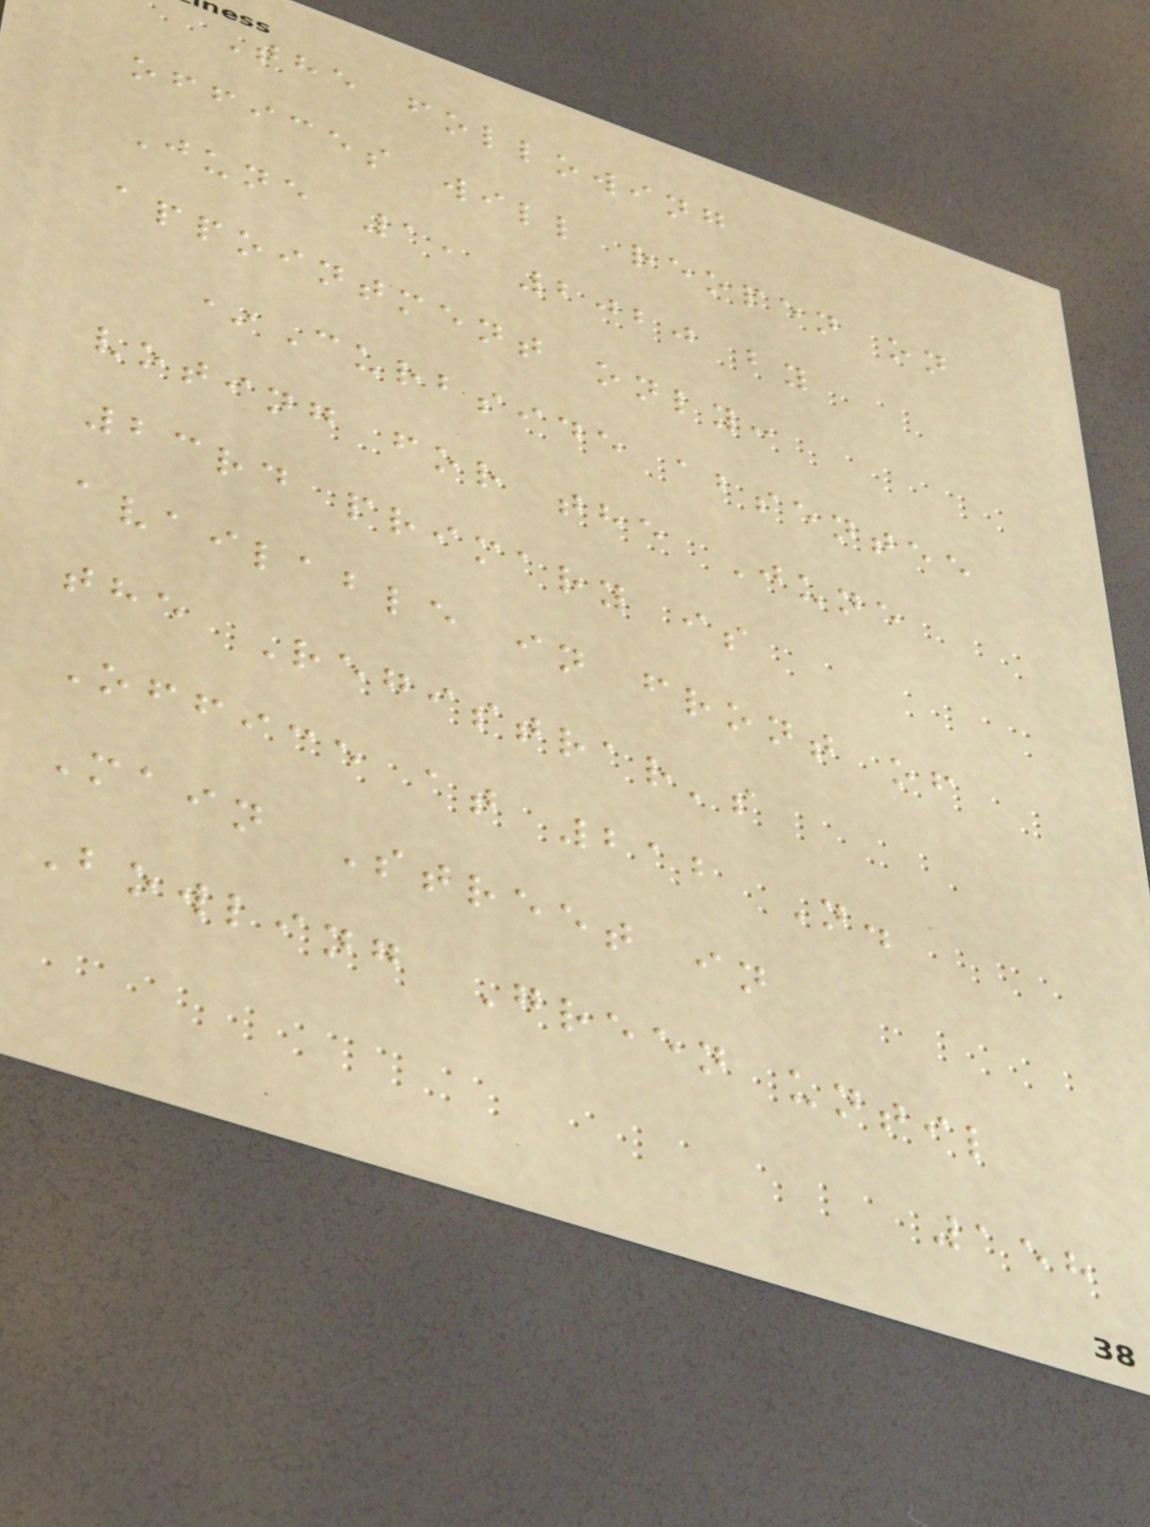The following
offices will reopen on
June 1, 2020 by
appointment only:
*Curbside absentee
voting for the June
23rd primary is
available in front of
the Registrar's
Office at 212 N.
Main Street in
Bowling Green until
158
